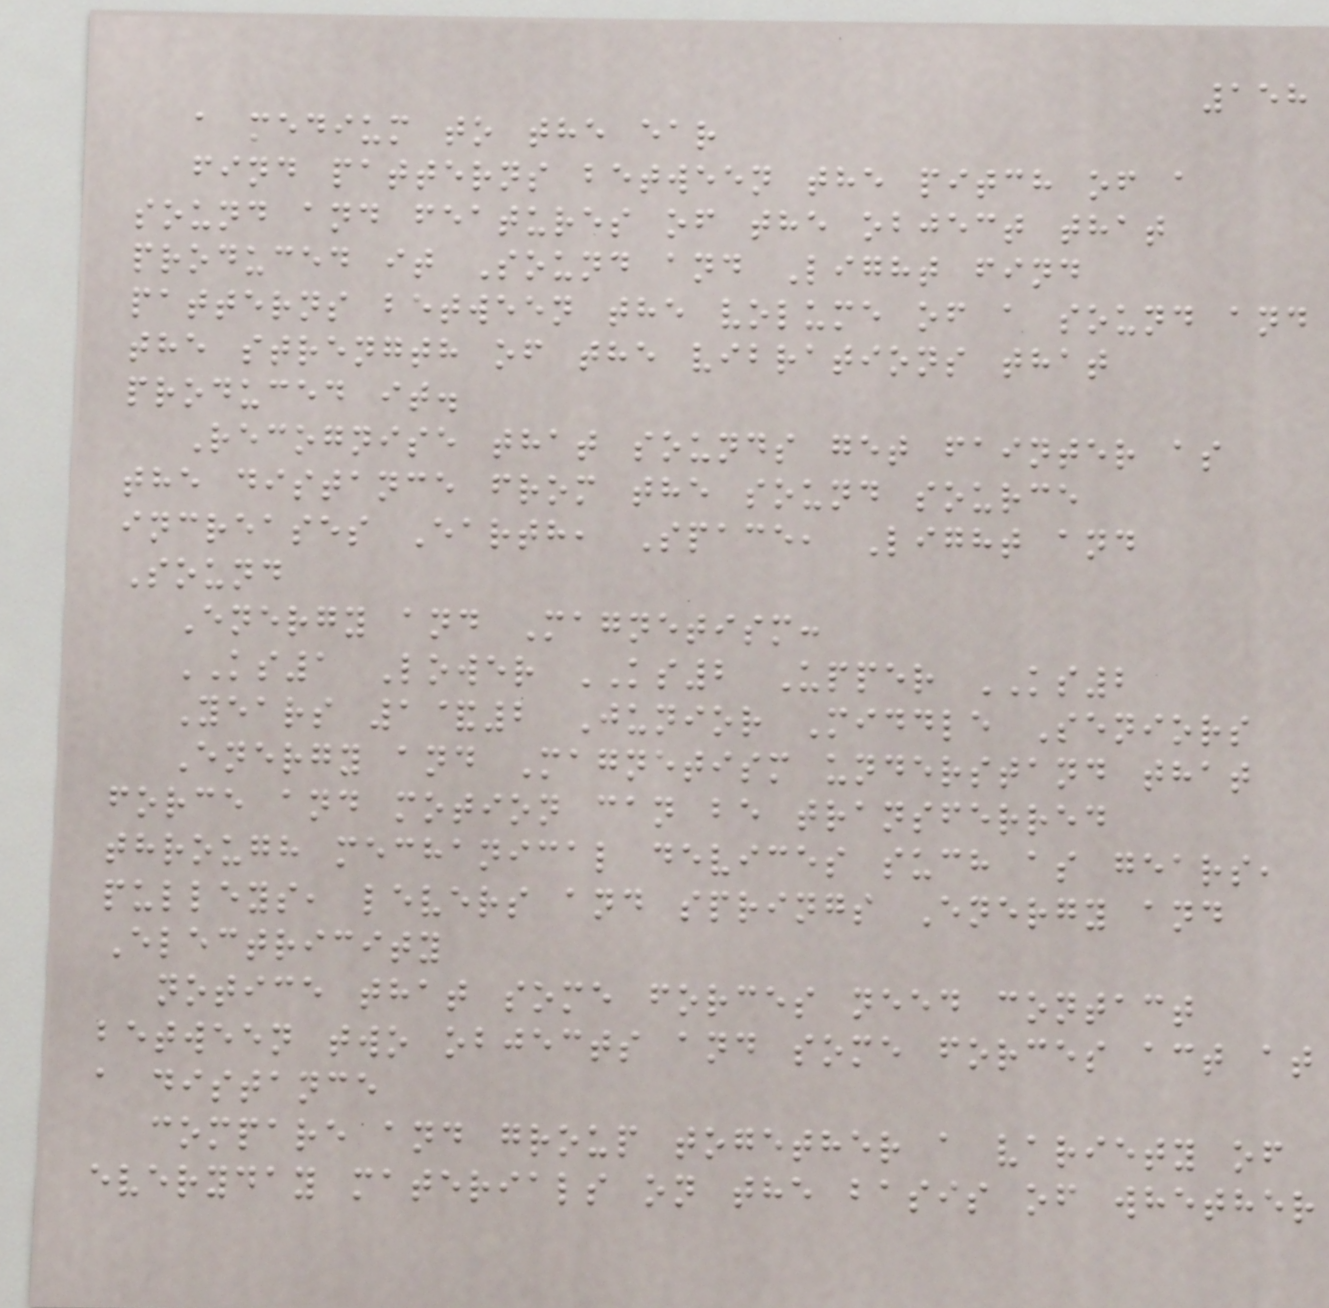158
a medium to the ear
find patterns between the pitch of a
sound and features of the object that
produced it Sound and Light find
patterns between the volume of a sound and
the strength of the vibrations that
produced it.
Recognise that sounds get fainter as
the distance from the sound source
increases Earth, Space, Light and
Sound
Energy and Magnetism:
KS1 Lower KS2 Upper KS2
Years 1&2 Junior Middle Seniors
Energy and Magnetism understand that
force and motion can be transferred
through mechanical devices such as gears,
pulleys, levers and springs Energy and
Electricity
notice that some forces need contact
between two objects and some forces act at
a distance
compare and group together a variety of
everyday materials on the basis of whether
